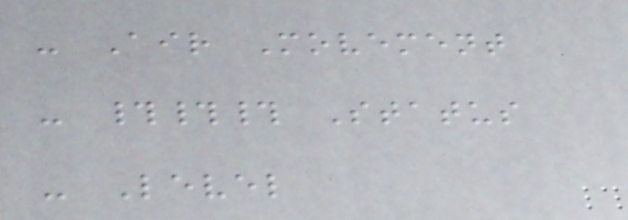- Air Movement
- ### Status
- Level
